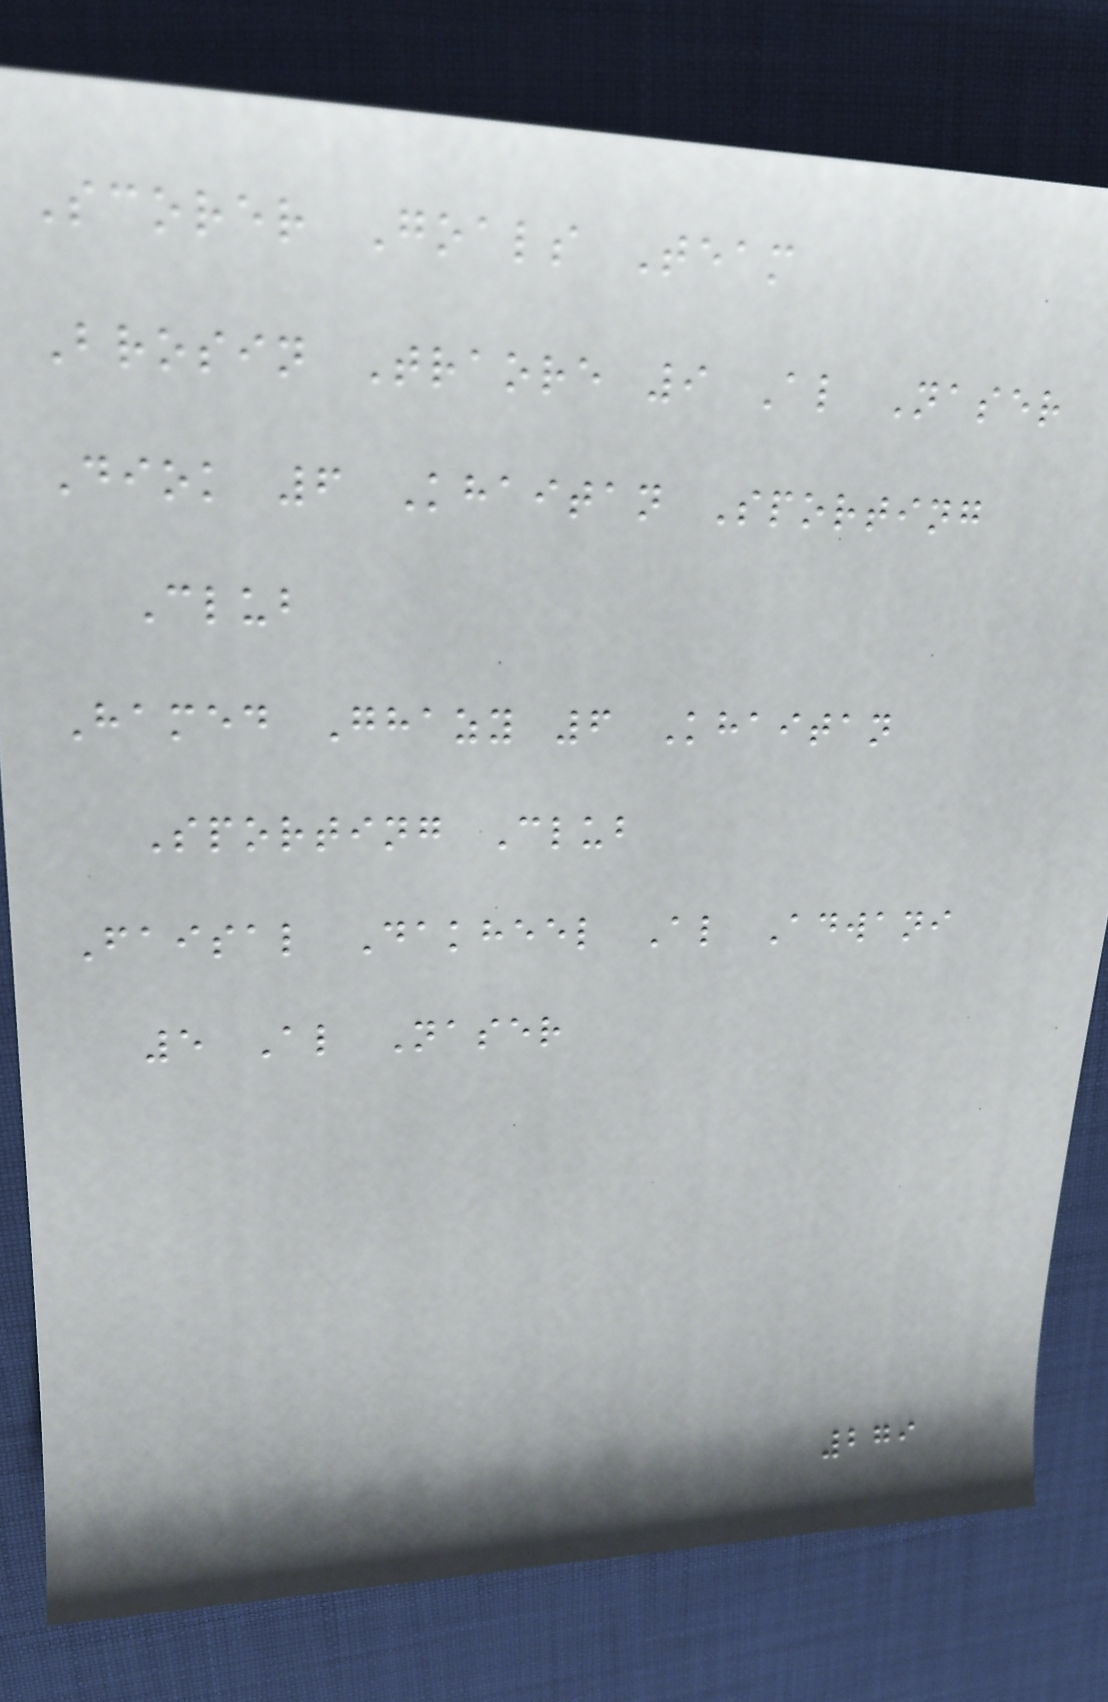Scorer Goals Team
Brosin Traore 9 Al Naser
Diok 6 Khaitan Sporting
Club
Hamed Ghazy 6 Khaitan
Sporting Club
Faisal Dakheel Al Adwani
5 Al Naser
279
